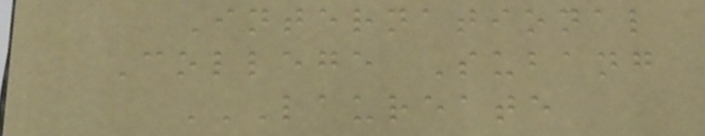International
College Subang
LAUREATE
